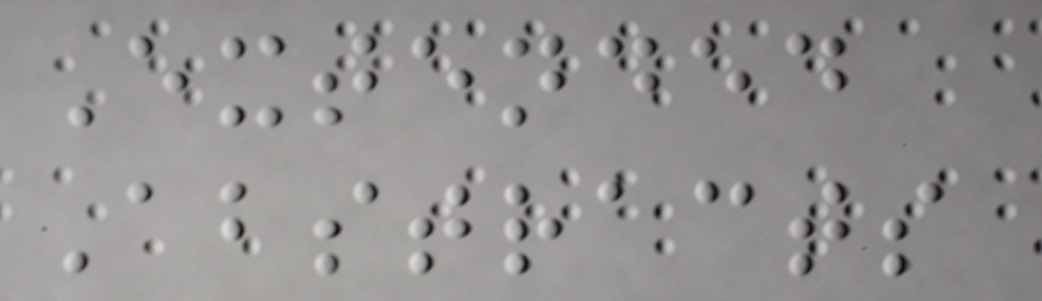Extended
Abstracts
